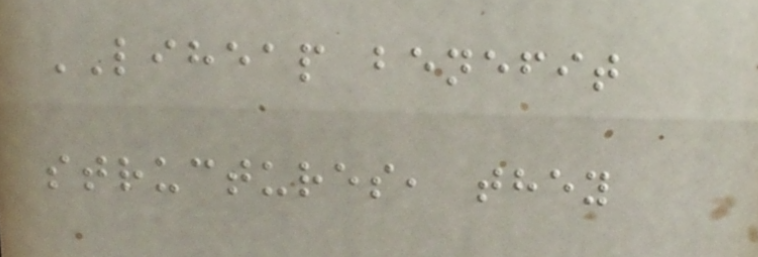LIHEAP benefit
structures, they
